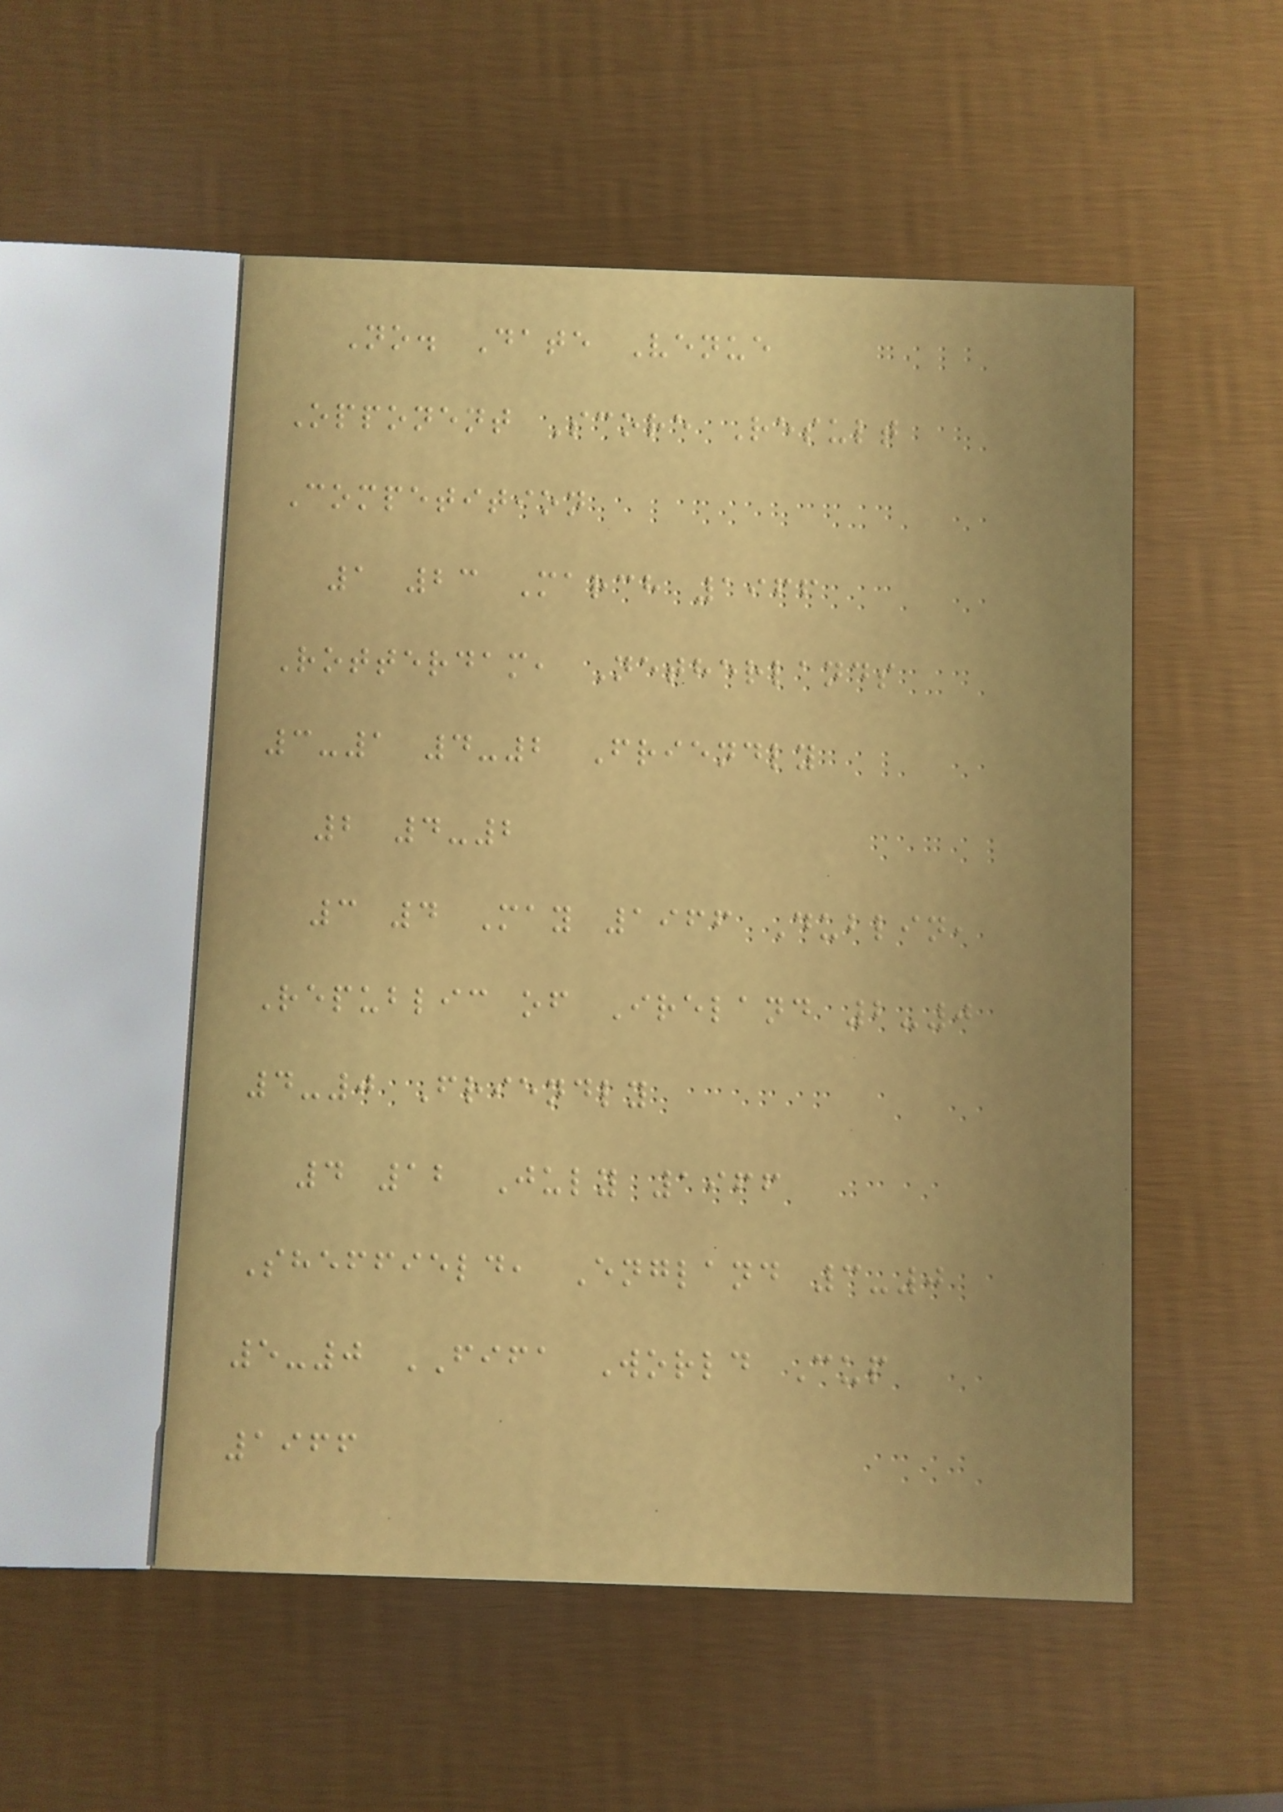No. Date Venue
Opponent Score Result
Competition
1 23 March 1966
Rotterdam, Netherlands
3-1 4-2 Friendly
2 4-2
3 4 May 1966 Dublin,
Republic of Ireland 2-0
4-0 Friendly
4 12 July 1966
Sheffield, England 3-0
5-0 FIFA World Cup
1966
